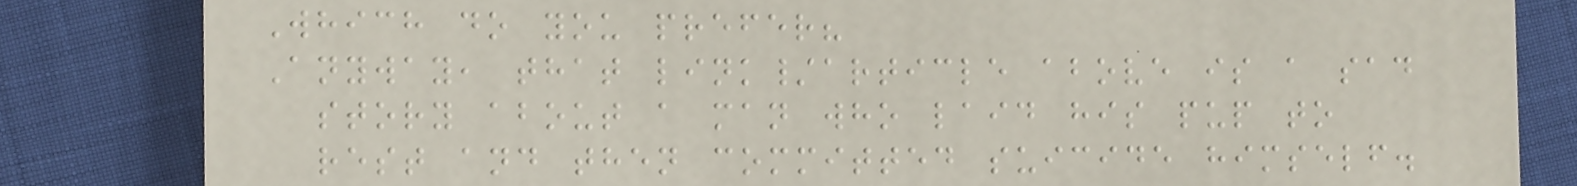Which do you prefer?
Anyway, that link/article above is a sad
story about a man who laid his pup to
rest and then committed suicide himself.
